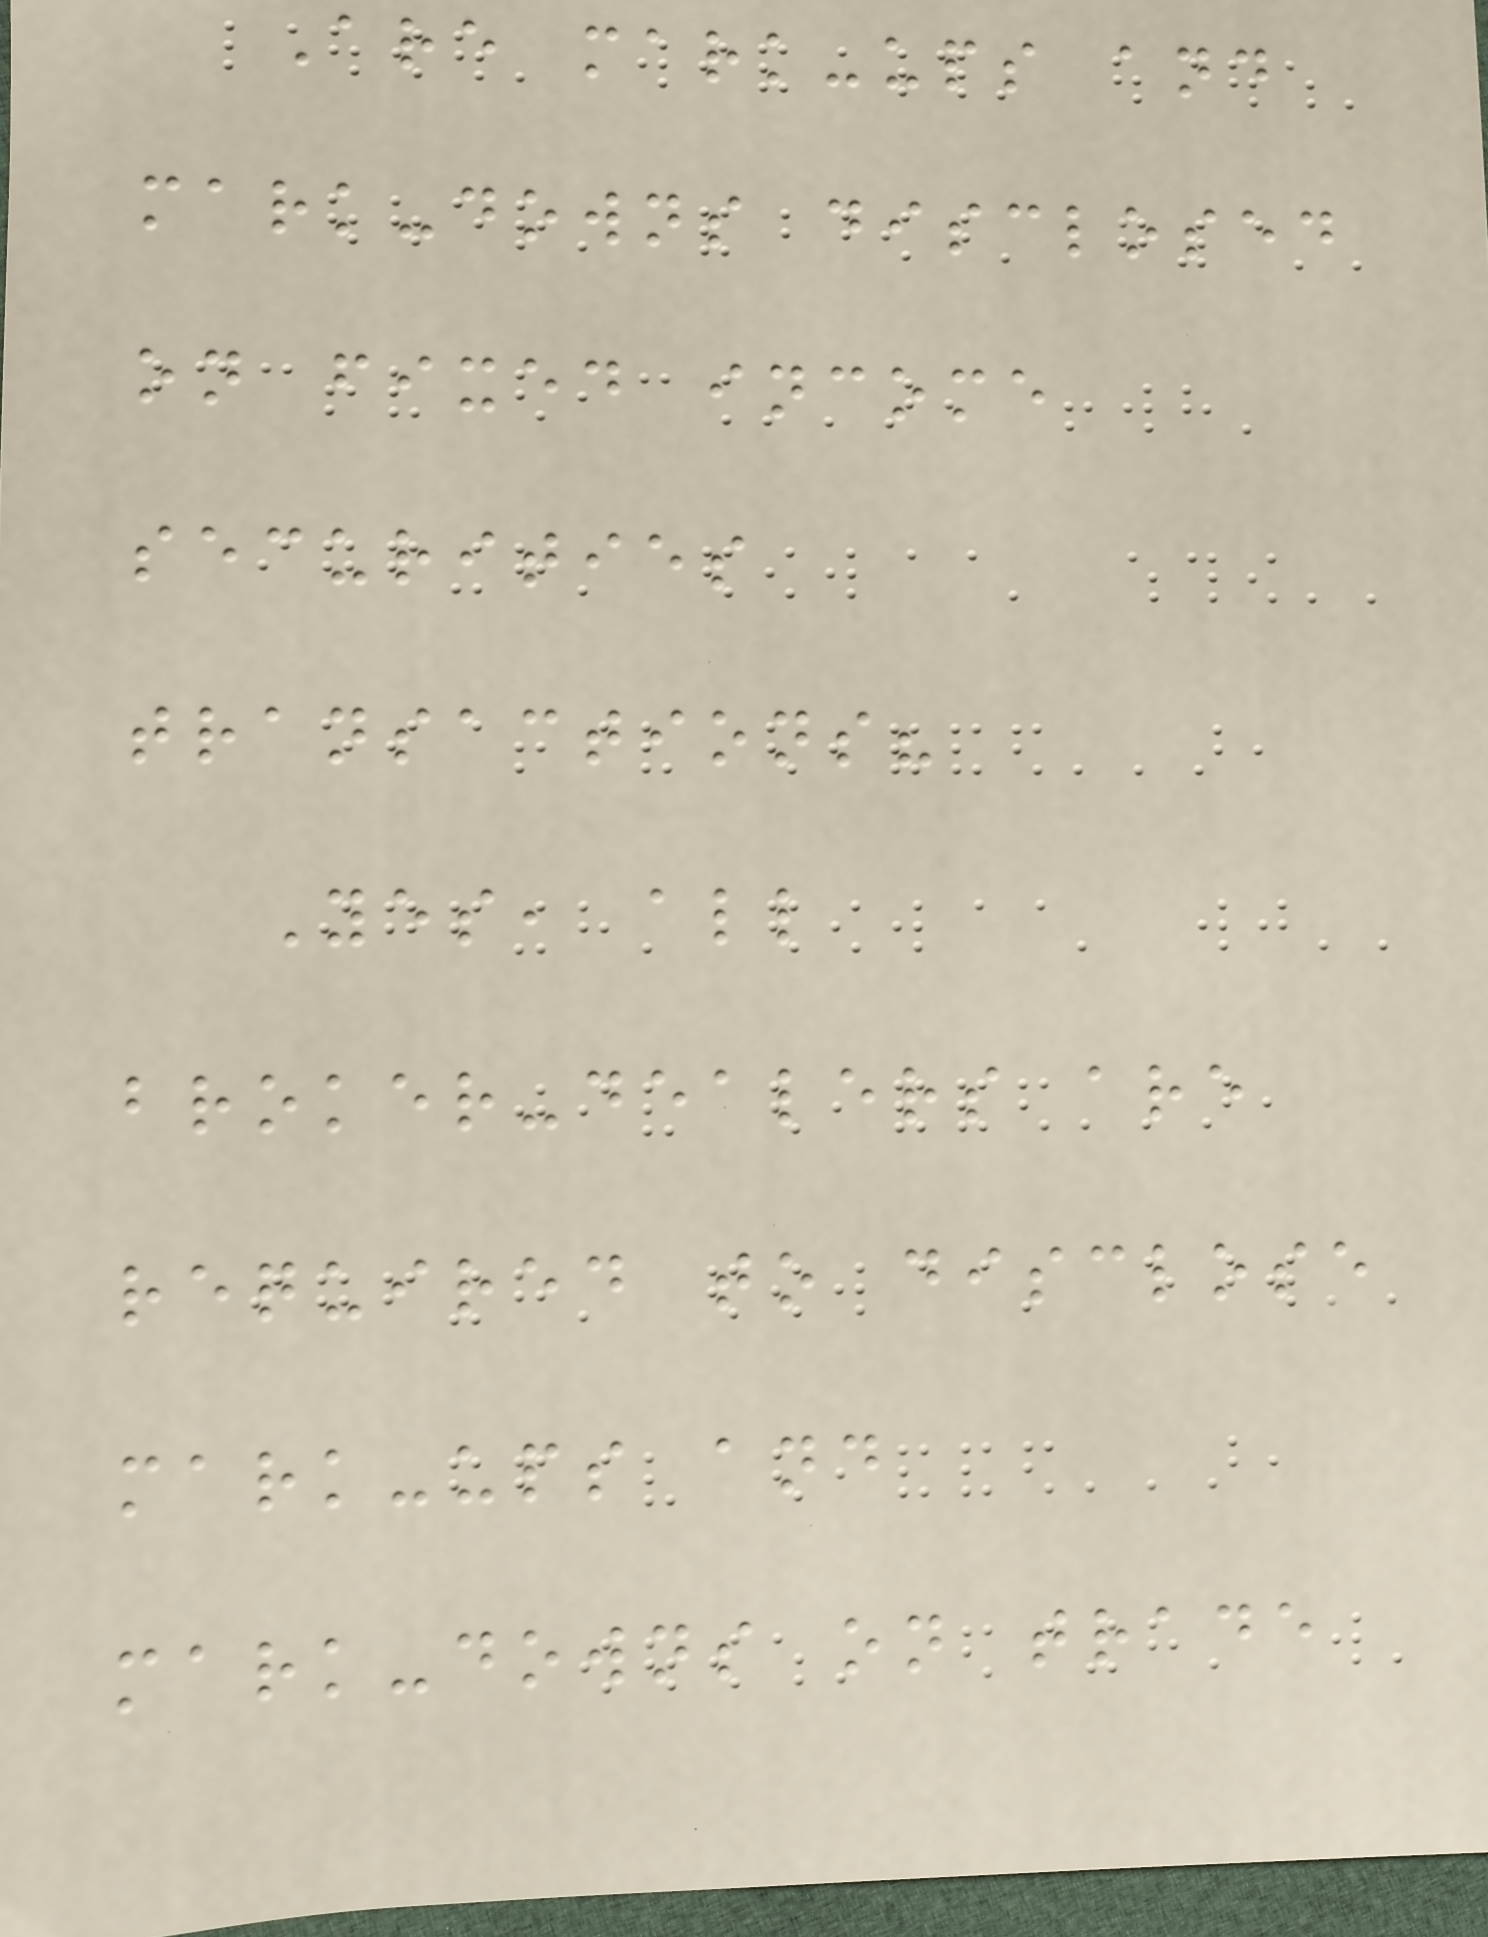Are mark-ups and
mark-downs disclosed
on fixed income
securities
transactions?
Yes, all
broker-dealers are
required to disclose
mark-ups and
mark-downs on trade
